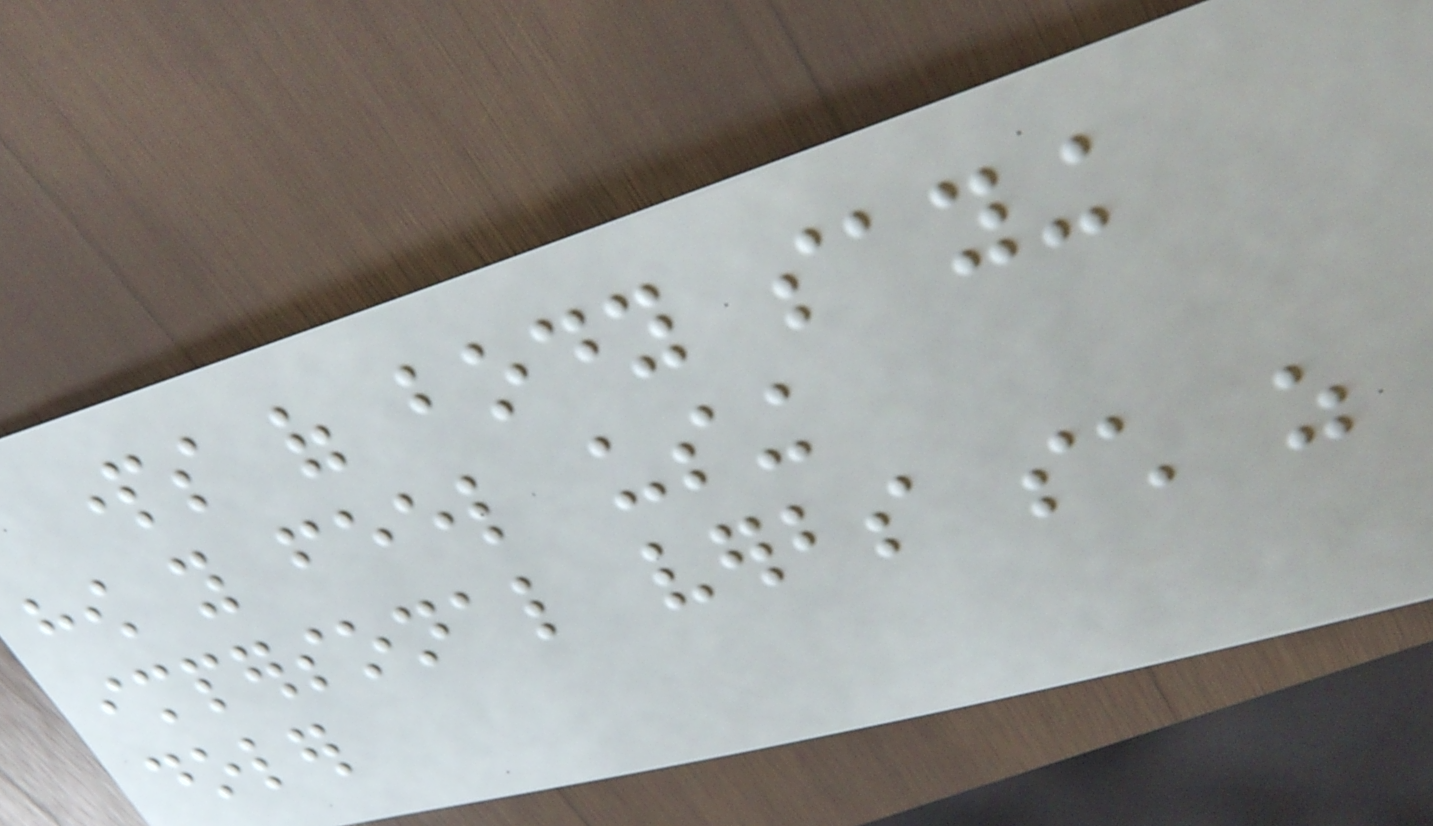parts of body saying
how you feel using
impersonal verbs such as
doler
